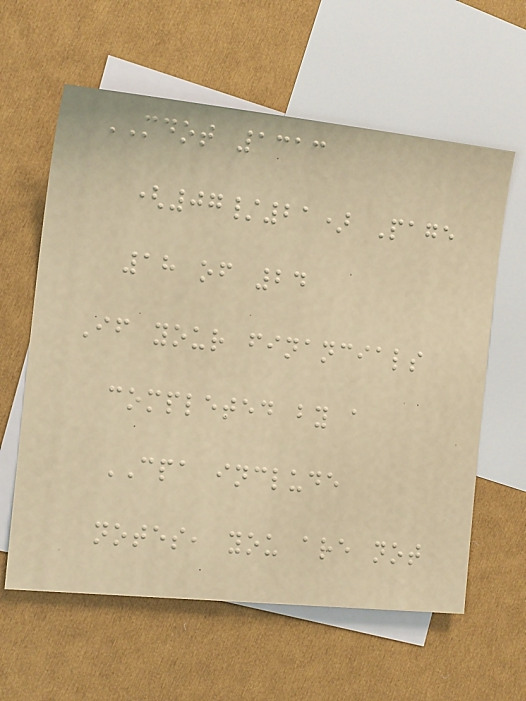MDOT 1313
(07/21) Page
18 of 24
If your financials
completed by a
CPA include
notes, you are not
